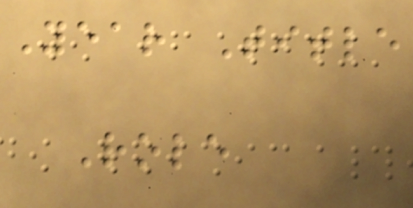Year Title
Role
